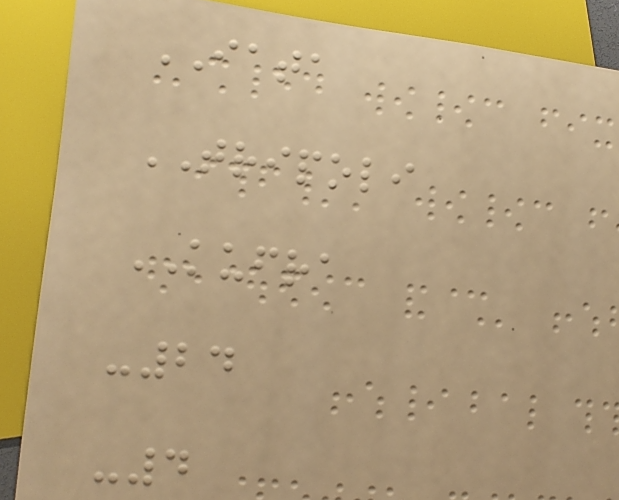IATA
TRIPOLI
KUFRA
-24
-4
